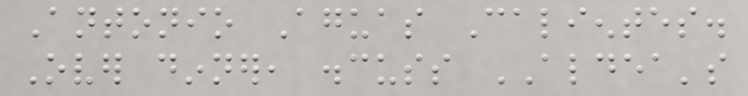Antonio Aguas Calientes.
Over dinner, discuss ALDEA's
